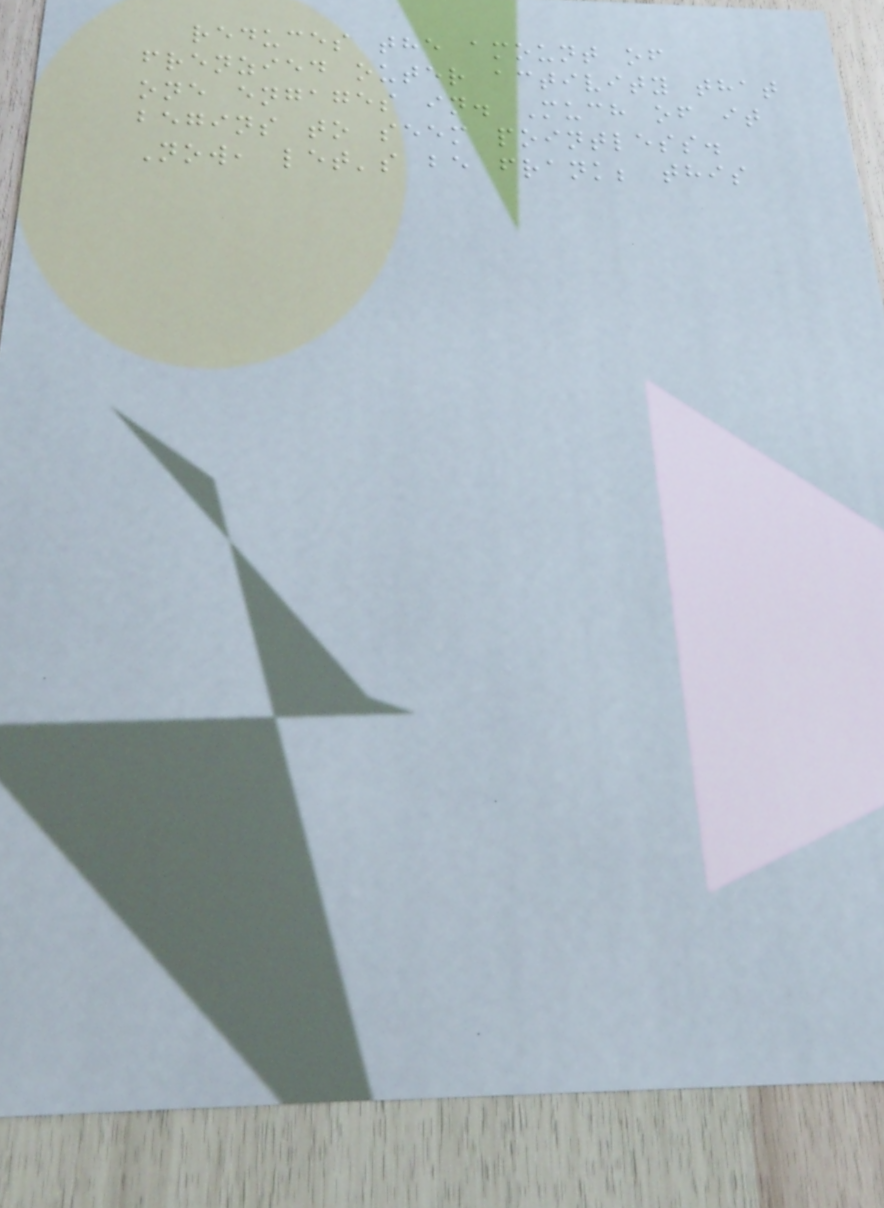reduces the amount of
frenzied outer activity that
one engages in. Much of it
begins to seem pointless.
Now, let's be frank; this
